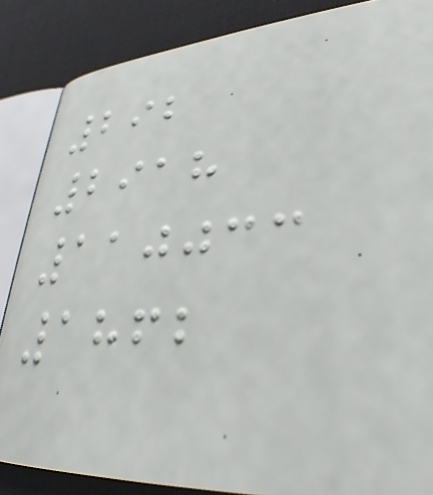292
2918
110033
1862
